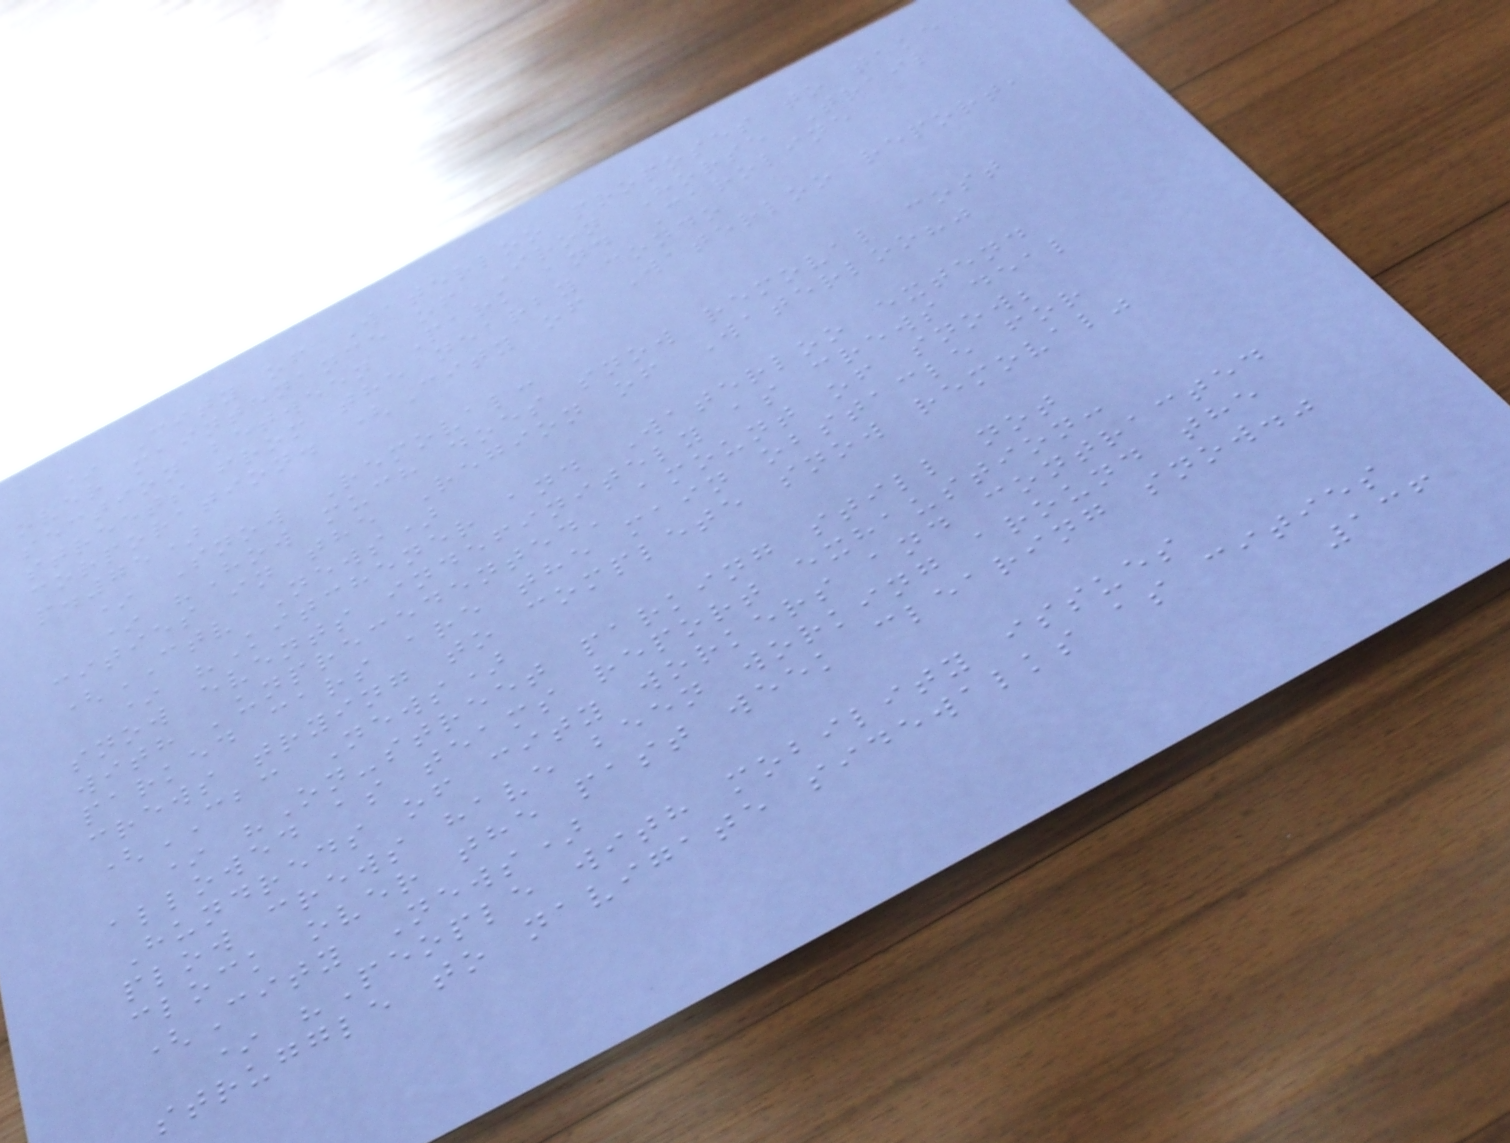* City of Waterloo proposes to take
over maintenance of Iron Horse Trail
section between Park and Caroline
streets from the nearby condo
corporation. (City of Waterloo report,
p.75)
* Snow Removal:
* "How much does snow removal cost
cities in the Region of Waterloo?"
(CTV News)
* "Kitchener and Waterloo extend
snow events indefinitely as crews deal
with 'unprecedented' amount of snow;
parked cars are the main obstacle for
crews trying to complete snow removal"
(CBC News)
* "On-street parking still not
allowed as teams report exhaustion:
Hundreds of city workers and contracted
plow crews have been working around the
clock over the past week clearing snow."
(City News)
* "People with mobility issues
struggle to navigate sidewalks as cities
136
